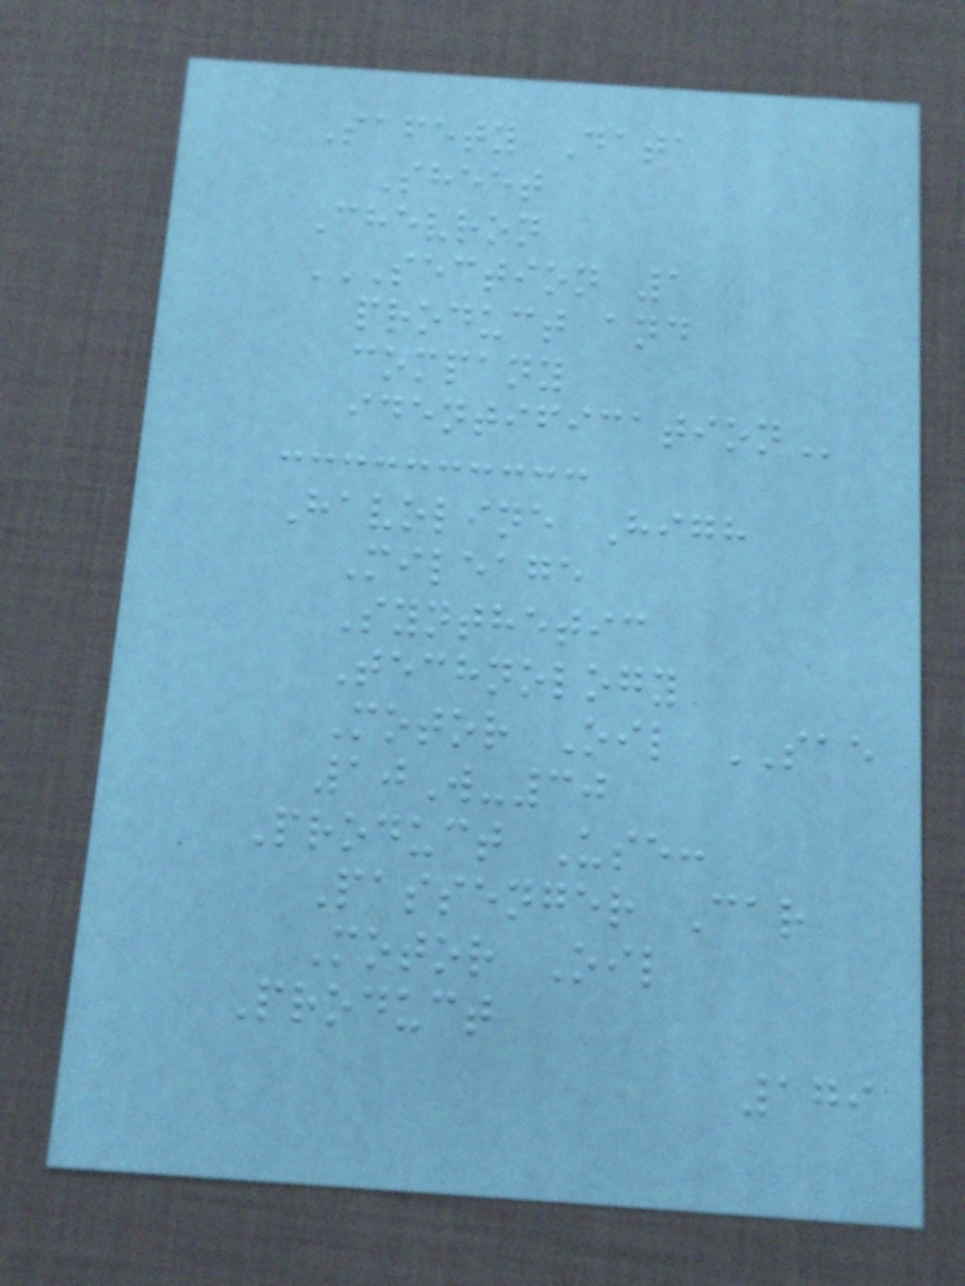Safety Data
Sheet
Chevron
SECTION 1
PRODUCT AND
COMPANY
IDENTIFICATION
Havoline High
Mileage
Synthetic
Technology
Motor Oil SAE
10W-30
Product Use:
Passenger Car
Motor Oil
Product
179
